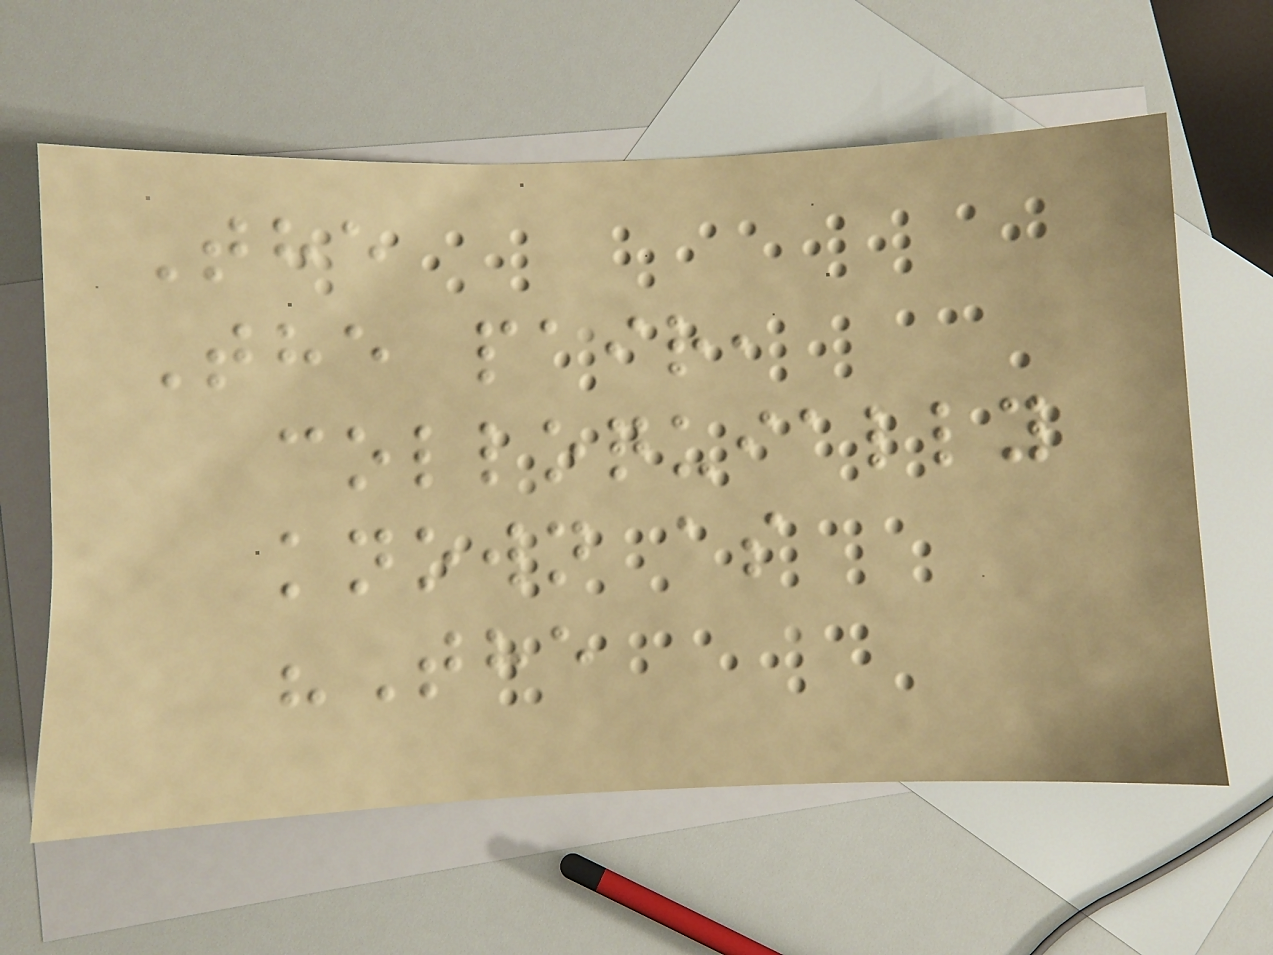The
The pair,
colloquially
known as
"The
